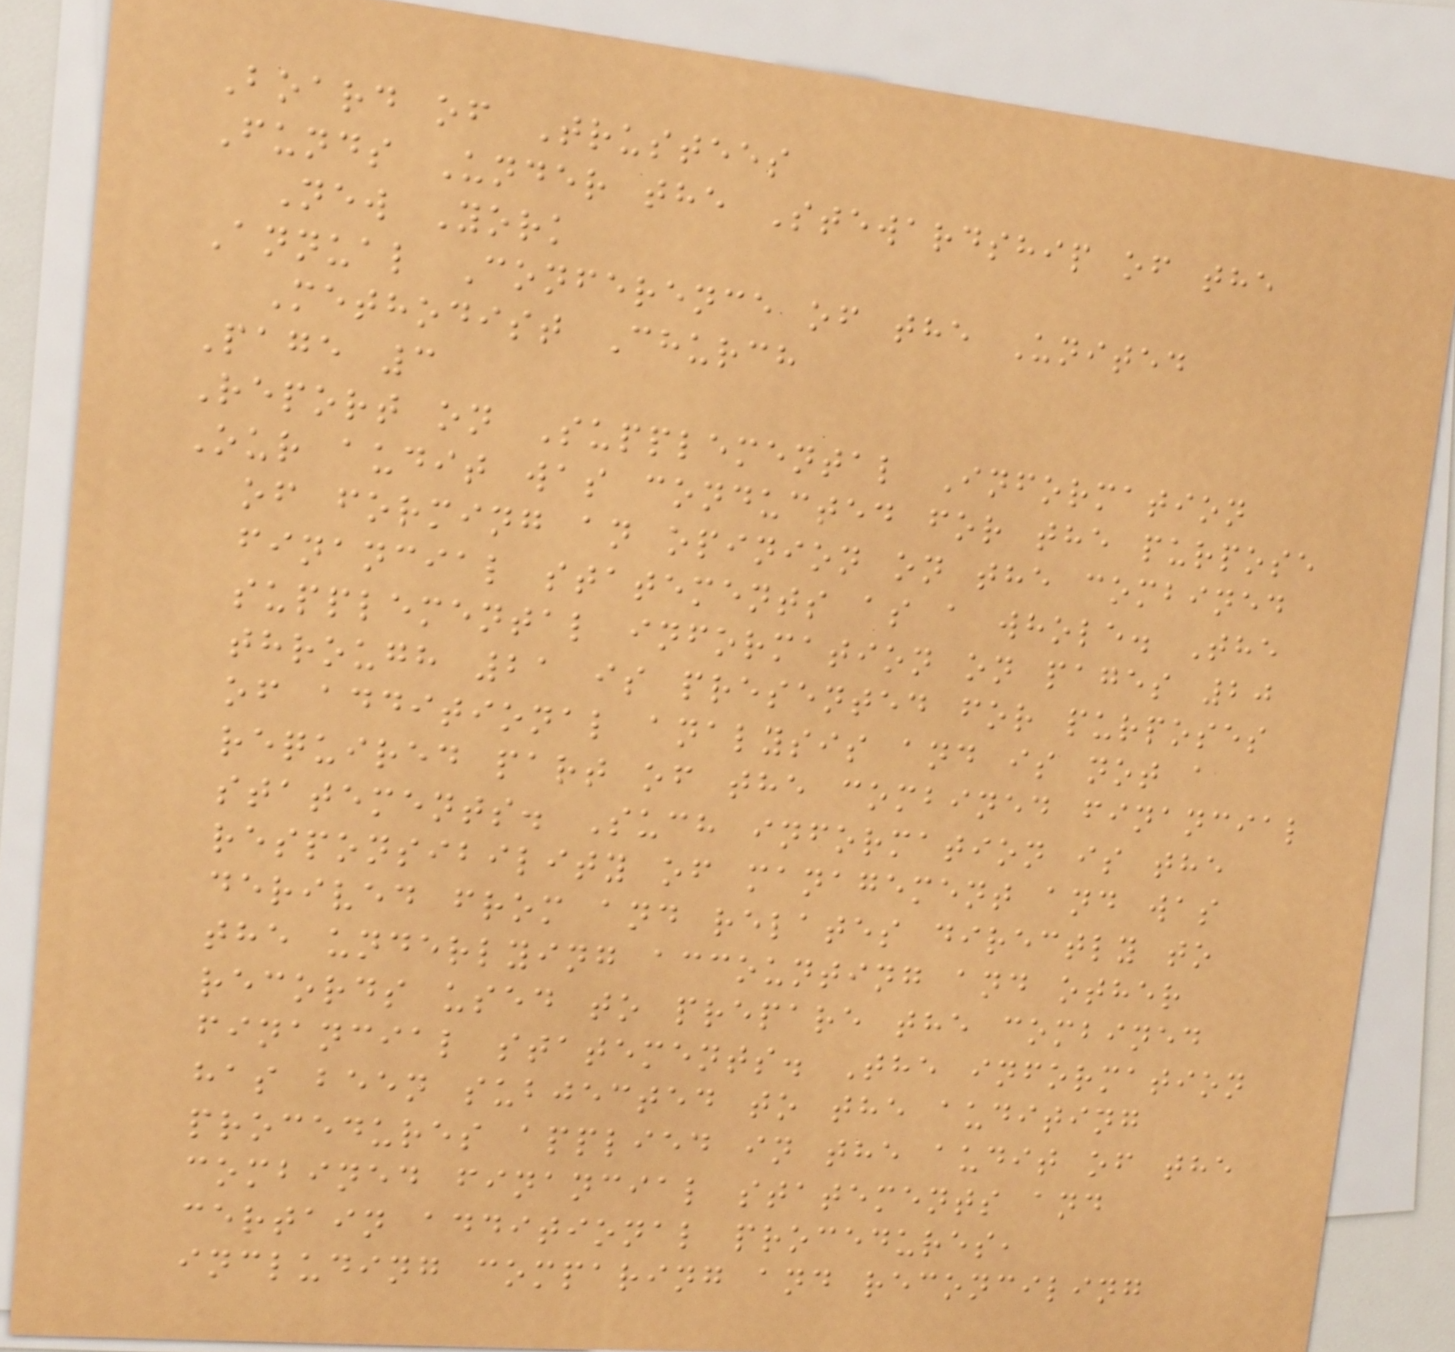Board of Trustees
Funds Under the Stewardship of the
New York
Annual Conference of the United
Methodist Church
Page 3
Report on Supplemental Information
Our audit was conducted for the purpose
of forming an opinion on the combined
financial statements as a whole. The
supplemental information on pages 20
through 21 is presented for purposes
of additional analysis and is not a
required part of the combined financial
statements. Such information is the
responsibility of management and was
derived from and relates directly to
the underlying accounting and other
records used to prepare the combined
financial statements. The information
has been subjected to the auditing
procedures applied in the audit of the
combined financial statements and
certain additional procedures,
including comparing and reconciling
